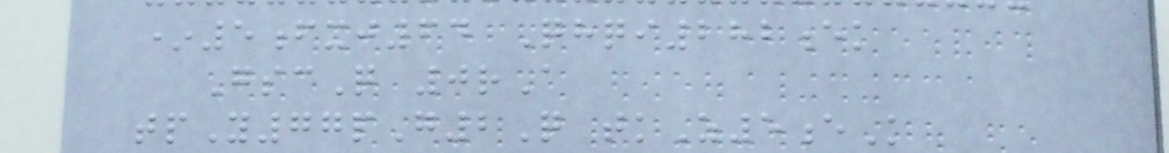*5fxj64 Qhqi282ek
GscQ 0rA
tpY77pG2Q tkZ5eK
